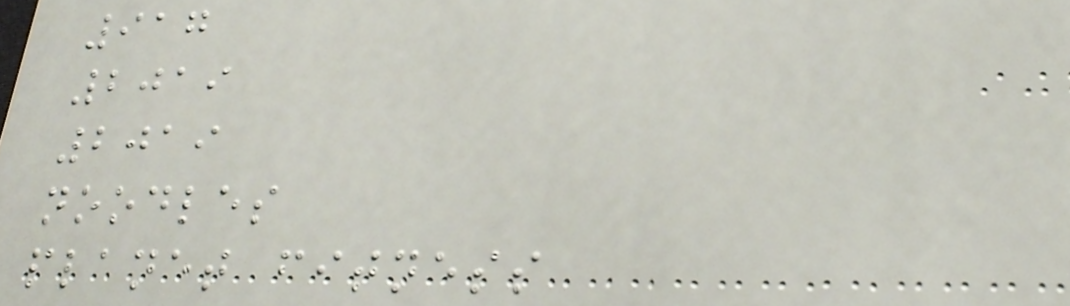917
2019
2019
noodles
planet fitness
